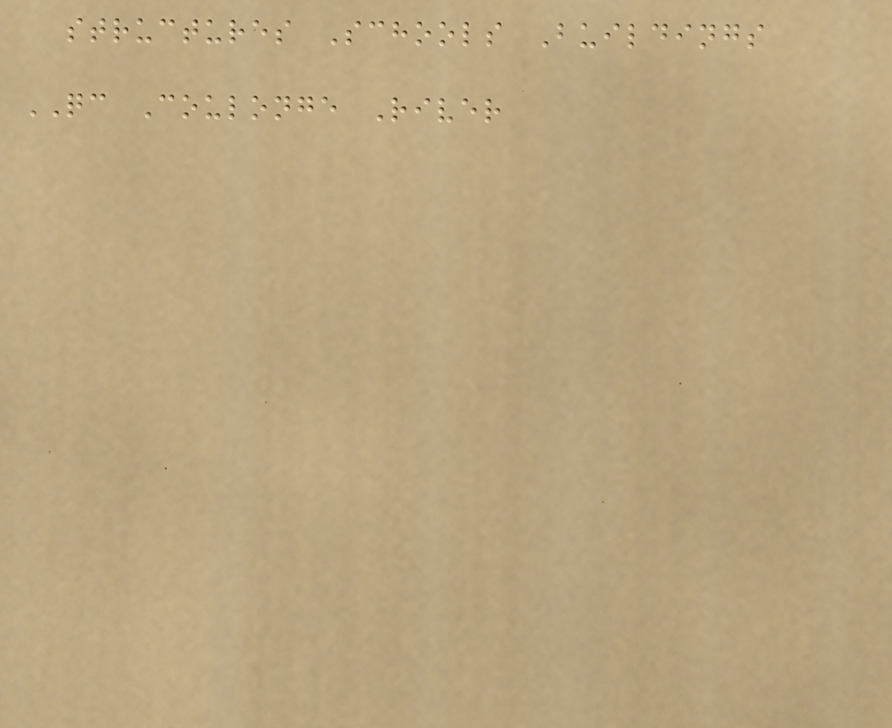structures Schools Buildings
QC Coulonge River
